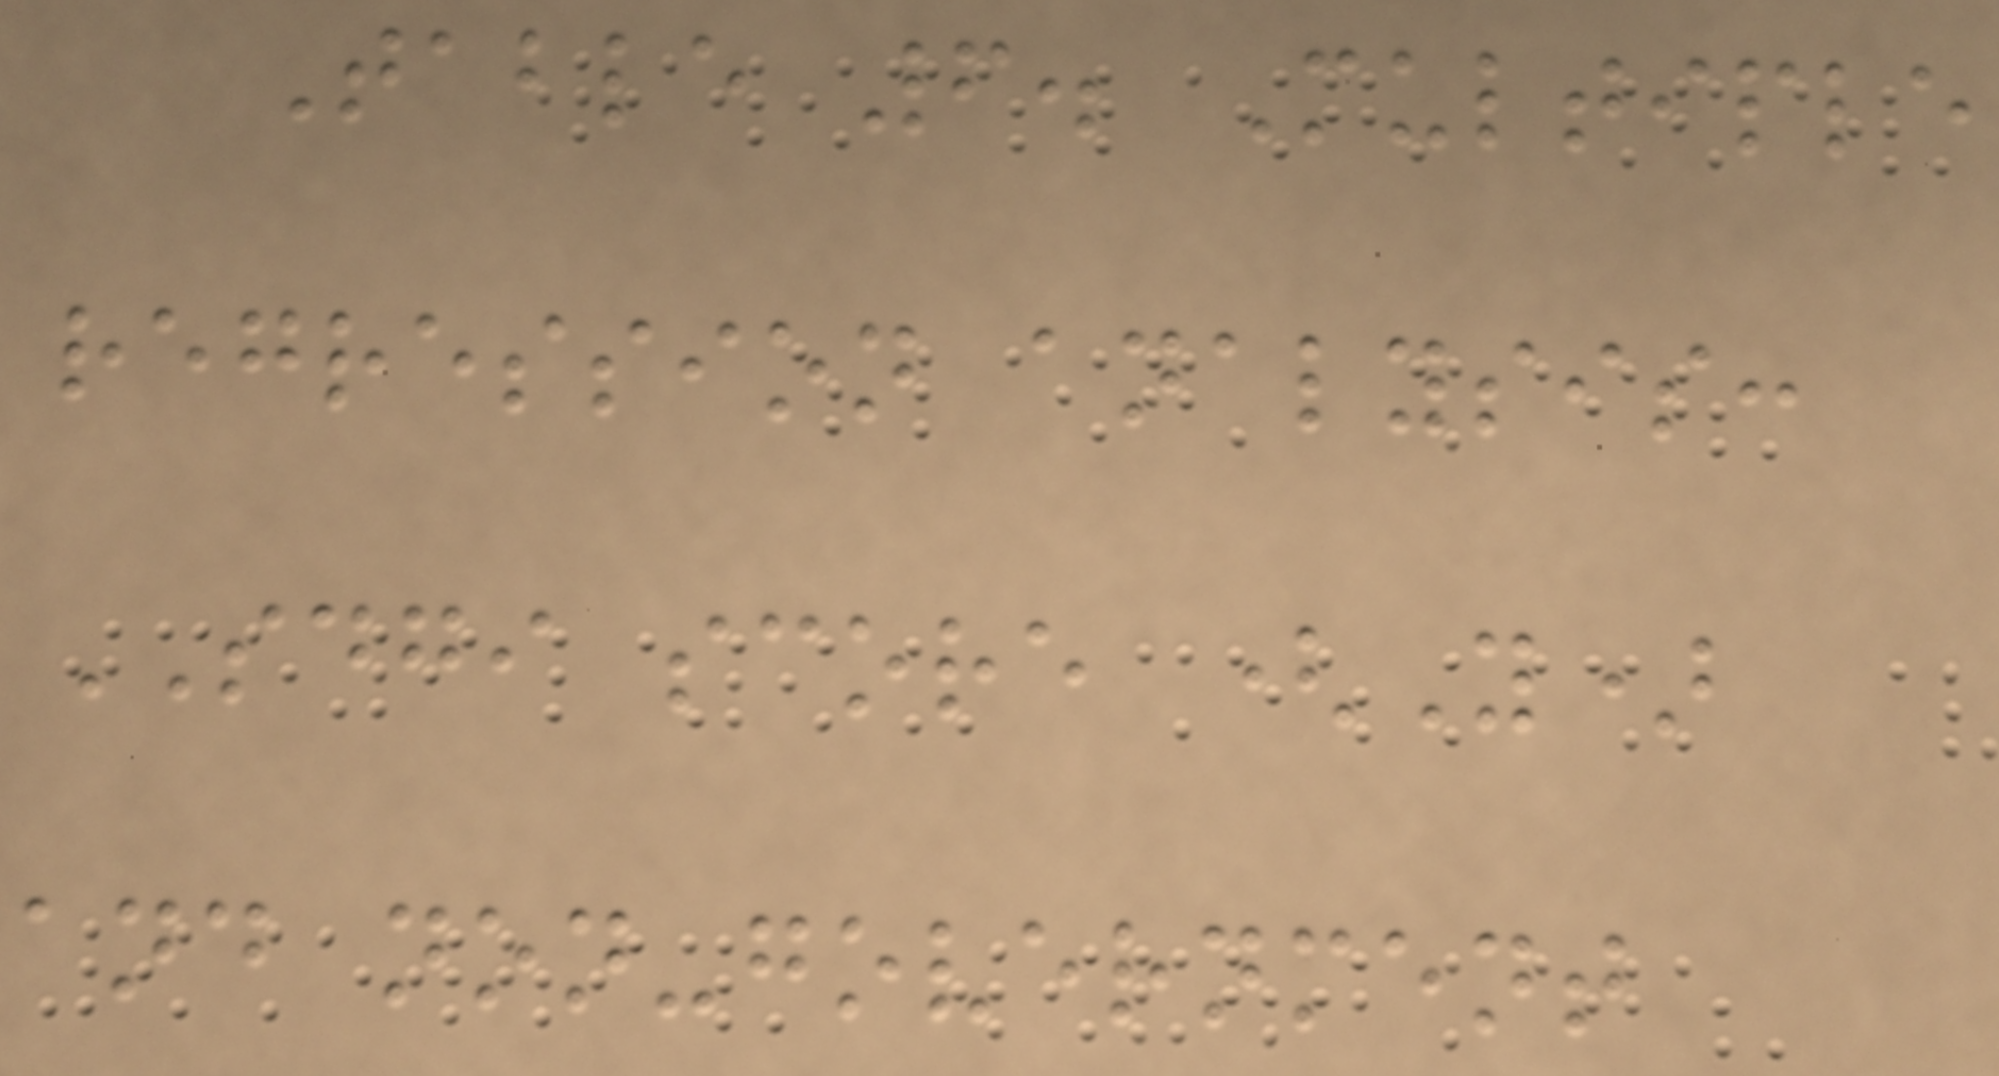Table 6. Multiple
regression analysis:
SDGI score (Y)
and non-government
